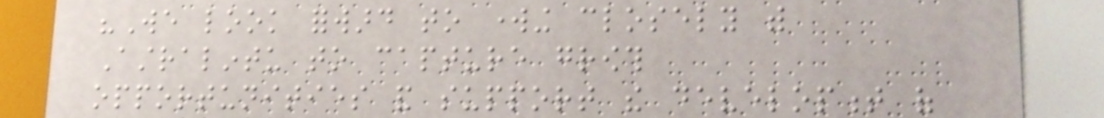"We look forward to working closely with
Astralintu to capture growth
opportunities and support the development of
